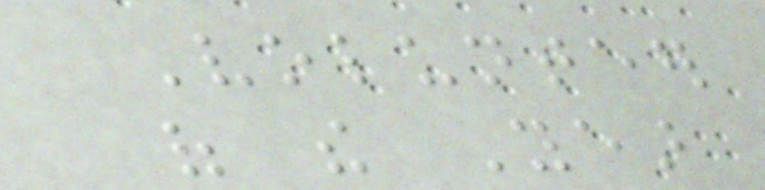Volunteer
of the Year
